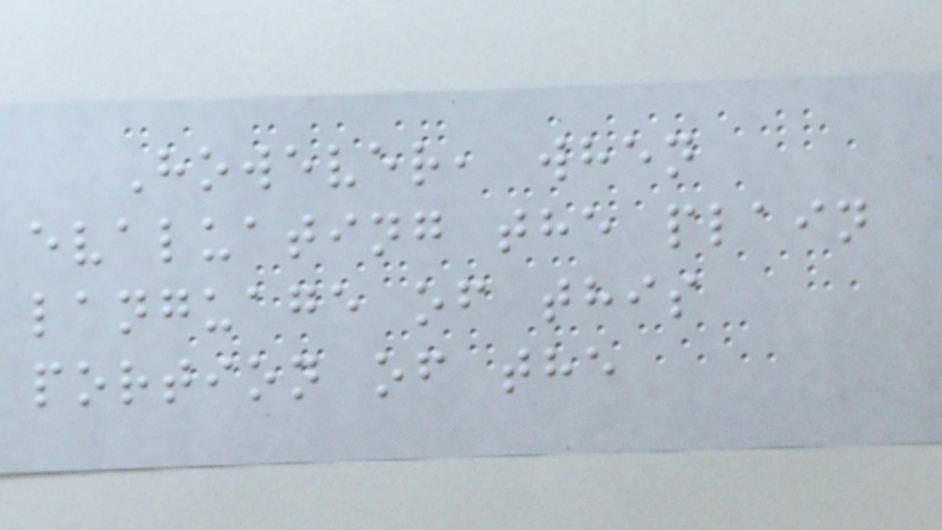However, when
evaluating the plain
language of this
portion of the
